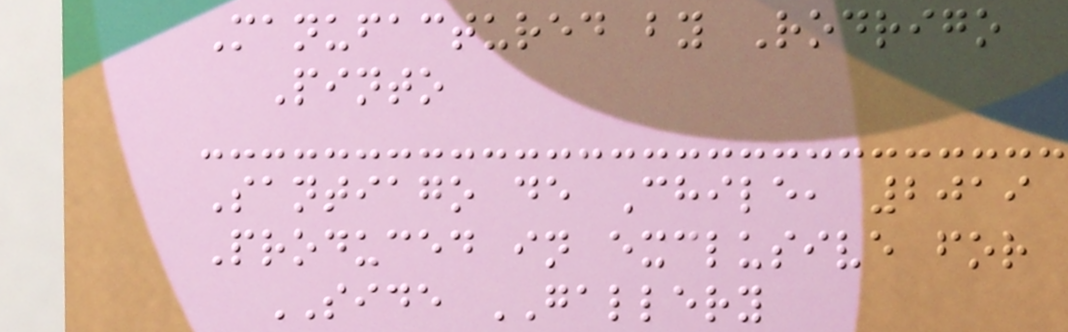Manufactured by Rodrigo
Pinto
Santiago de Chile, 2019
Produced in exclusive for
SIDE GALLERY
